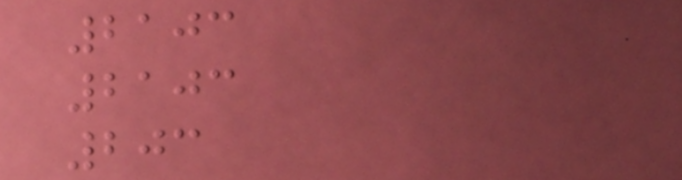2103
2103
203
